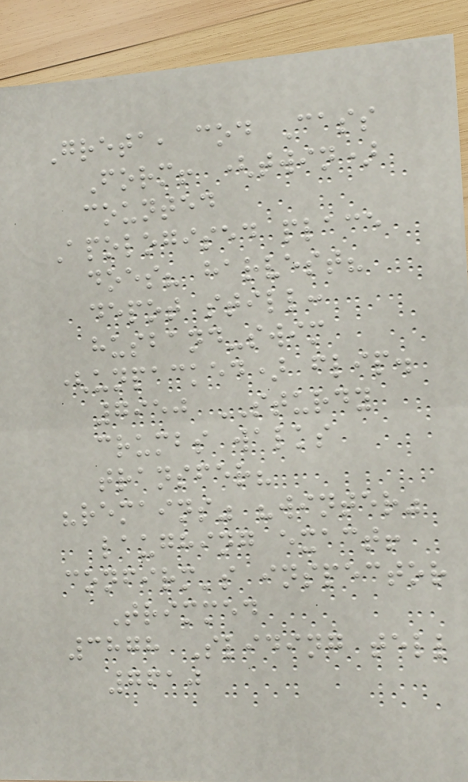Greta, cod Cass
Form! (twin)
counted
Apologised place
does? harvest?
depot still:
husband-swim
(unpacked) flip.
7950 STURDY
crumbs walks
transfer?
"remains" "winter"
laughing exact!
confirm's inspector
Trimmed
3878 Sliding tell
7610
